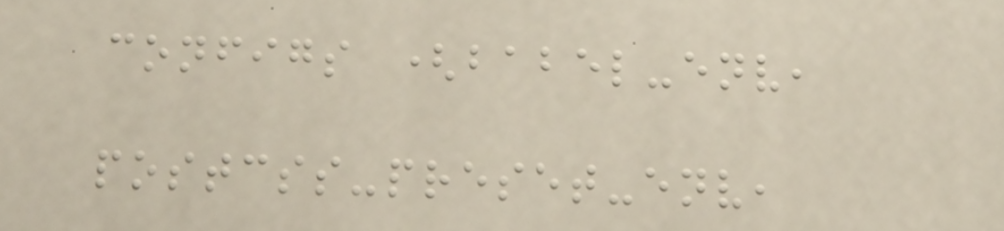configs (babel-env,
postcss-preset-env,
